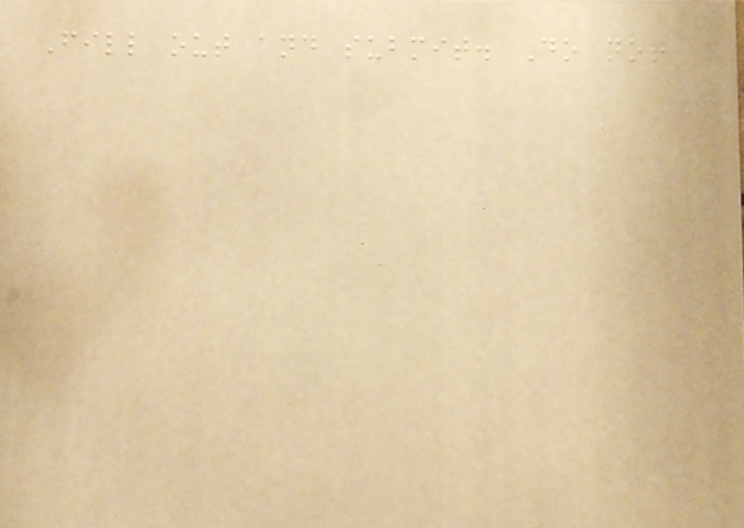Fill out and submit. Do not
